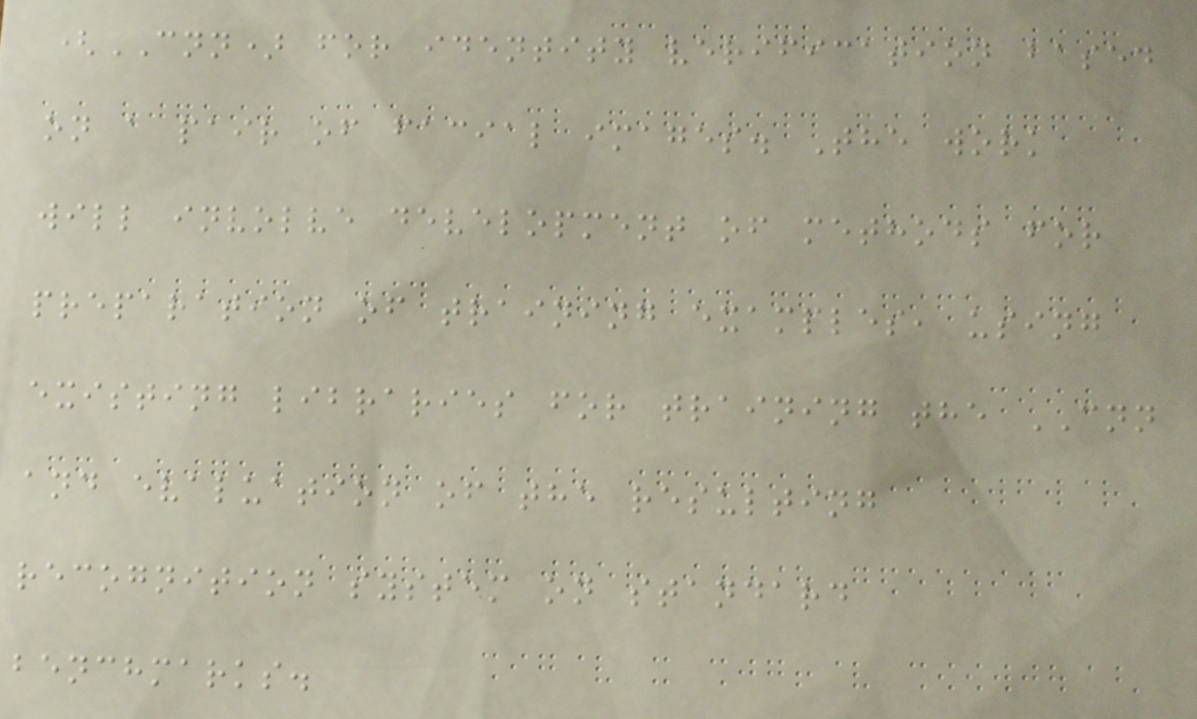(CNN) for identity verification based
on a pair of facial images. The work
will involve development of methods for
preparation of training examples, using
existing libraries for training the CNN
and evaluation of the resulting
recognition system on standard
benchmarks.
